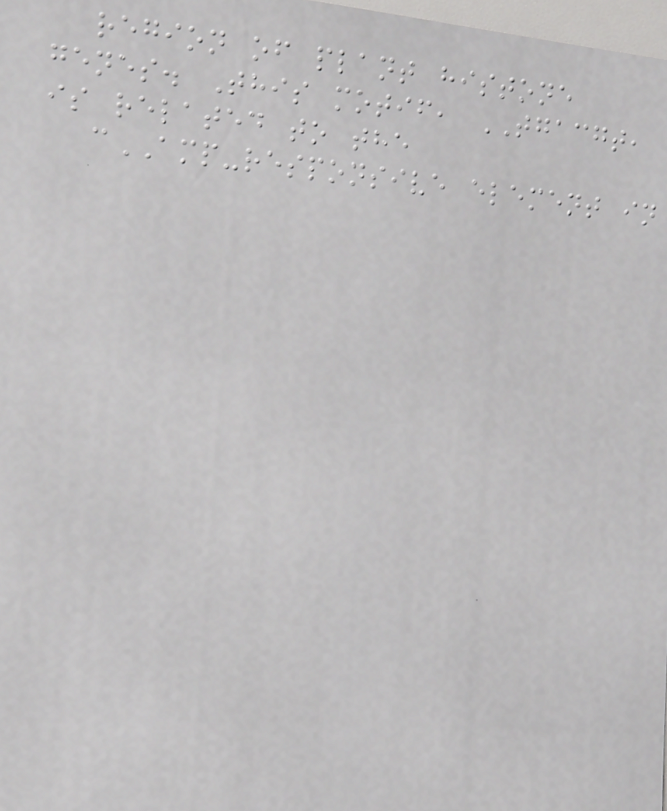region of plant histone
genes. This motif, TGACGT,
is related to the
cAMP-responsive element in
